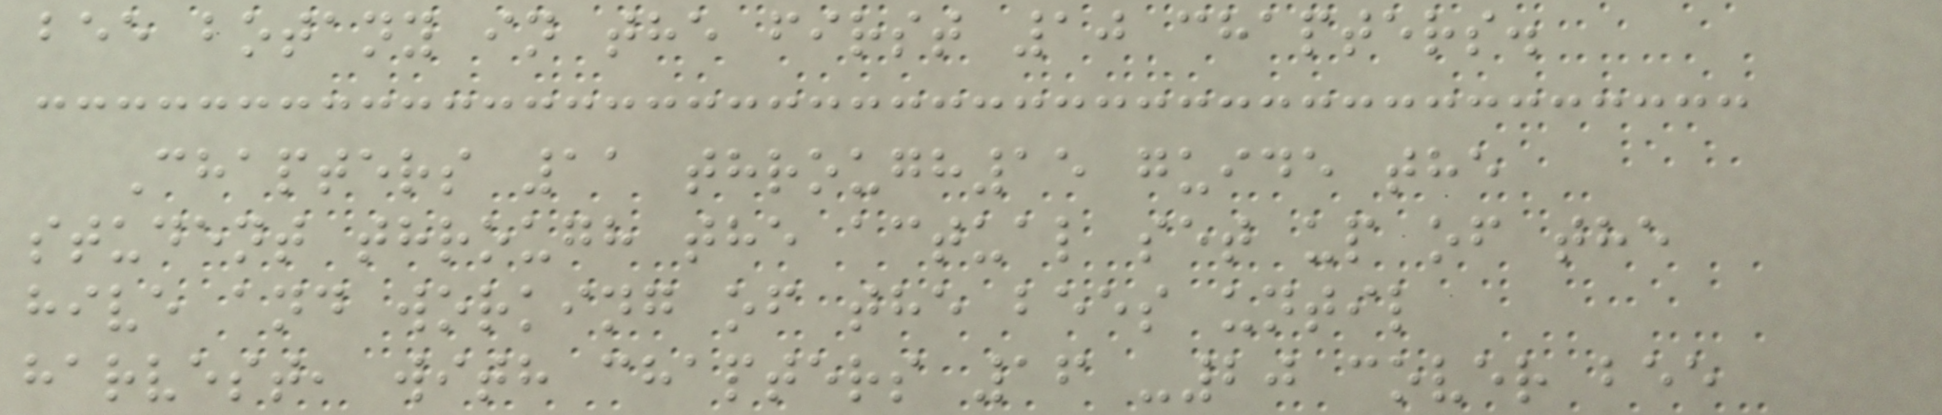bee botany in the first 10 chapters.
Chapters 11 through15 guide the
student through the actual set up of the
hive and working of the bees until
harvest, with chapters 16 -20 cover bee
